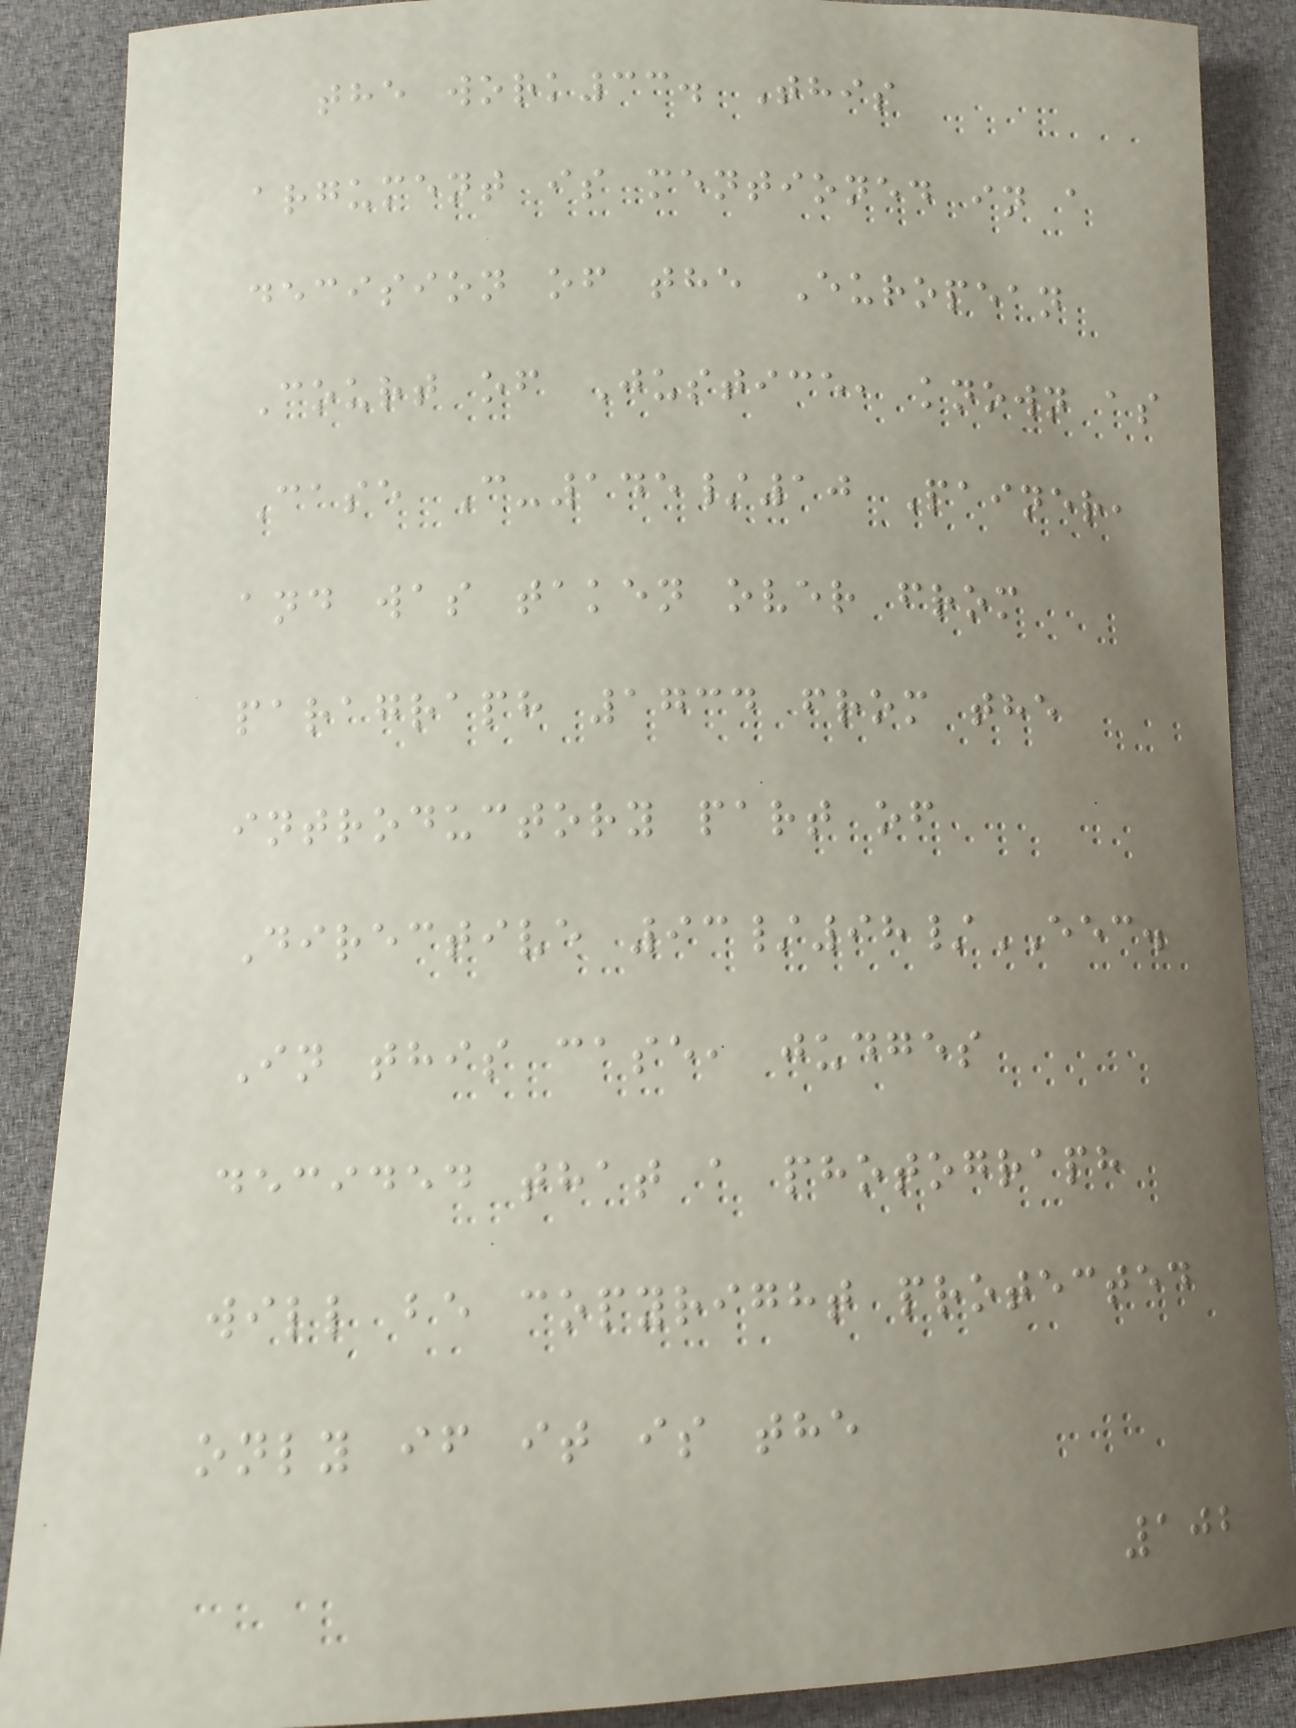the work33. This
argument is mentioned in a
decision of the European
Court of Justice, known as
Case C-145/10 Painer,
and was taken over from
paragraph 1734 from the
introductory part of
Directive 93/98/EEC.
In this case, judges
decided that a photograph
will be copyright protected
only if it is the
102
